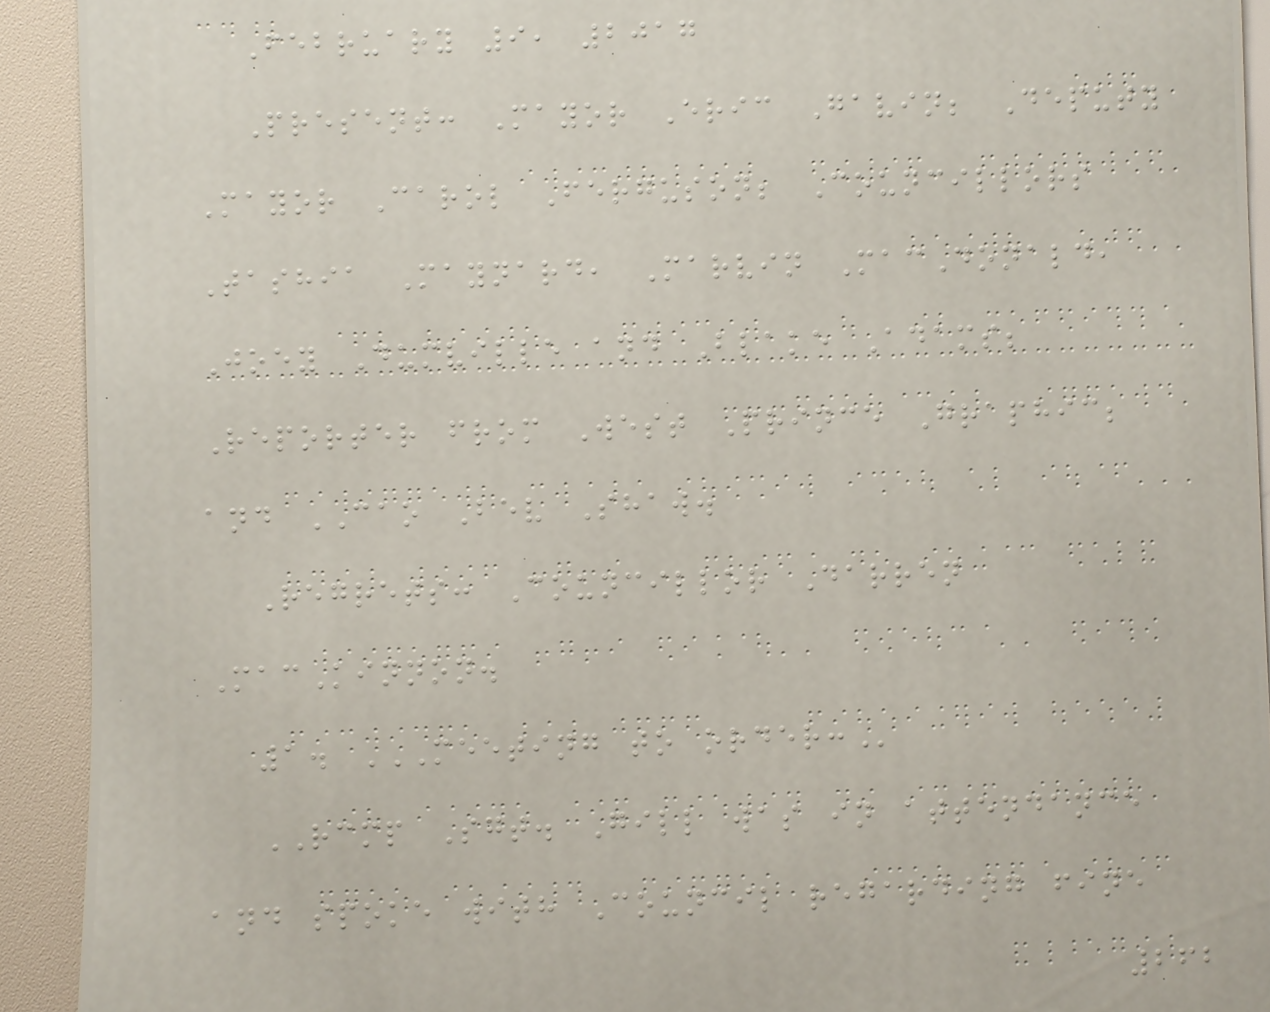February 9, 2017
Present: Mayor Eric Gavin; Deputy
Mayor Carol Ferguson; Councillors
Tashia Maynard, Marvin MacDonald,
Joey Dumville and Blake Adams;
Reporter from West Prince Graphic;
and CAO Bev Shaw.
Regrets: Councillor Darren
MacKinnon.
1. MEETING TO ORDER:
RCMP Sgt. Gill was in attendance
and spoke with Council regarding fine
262
